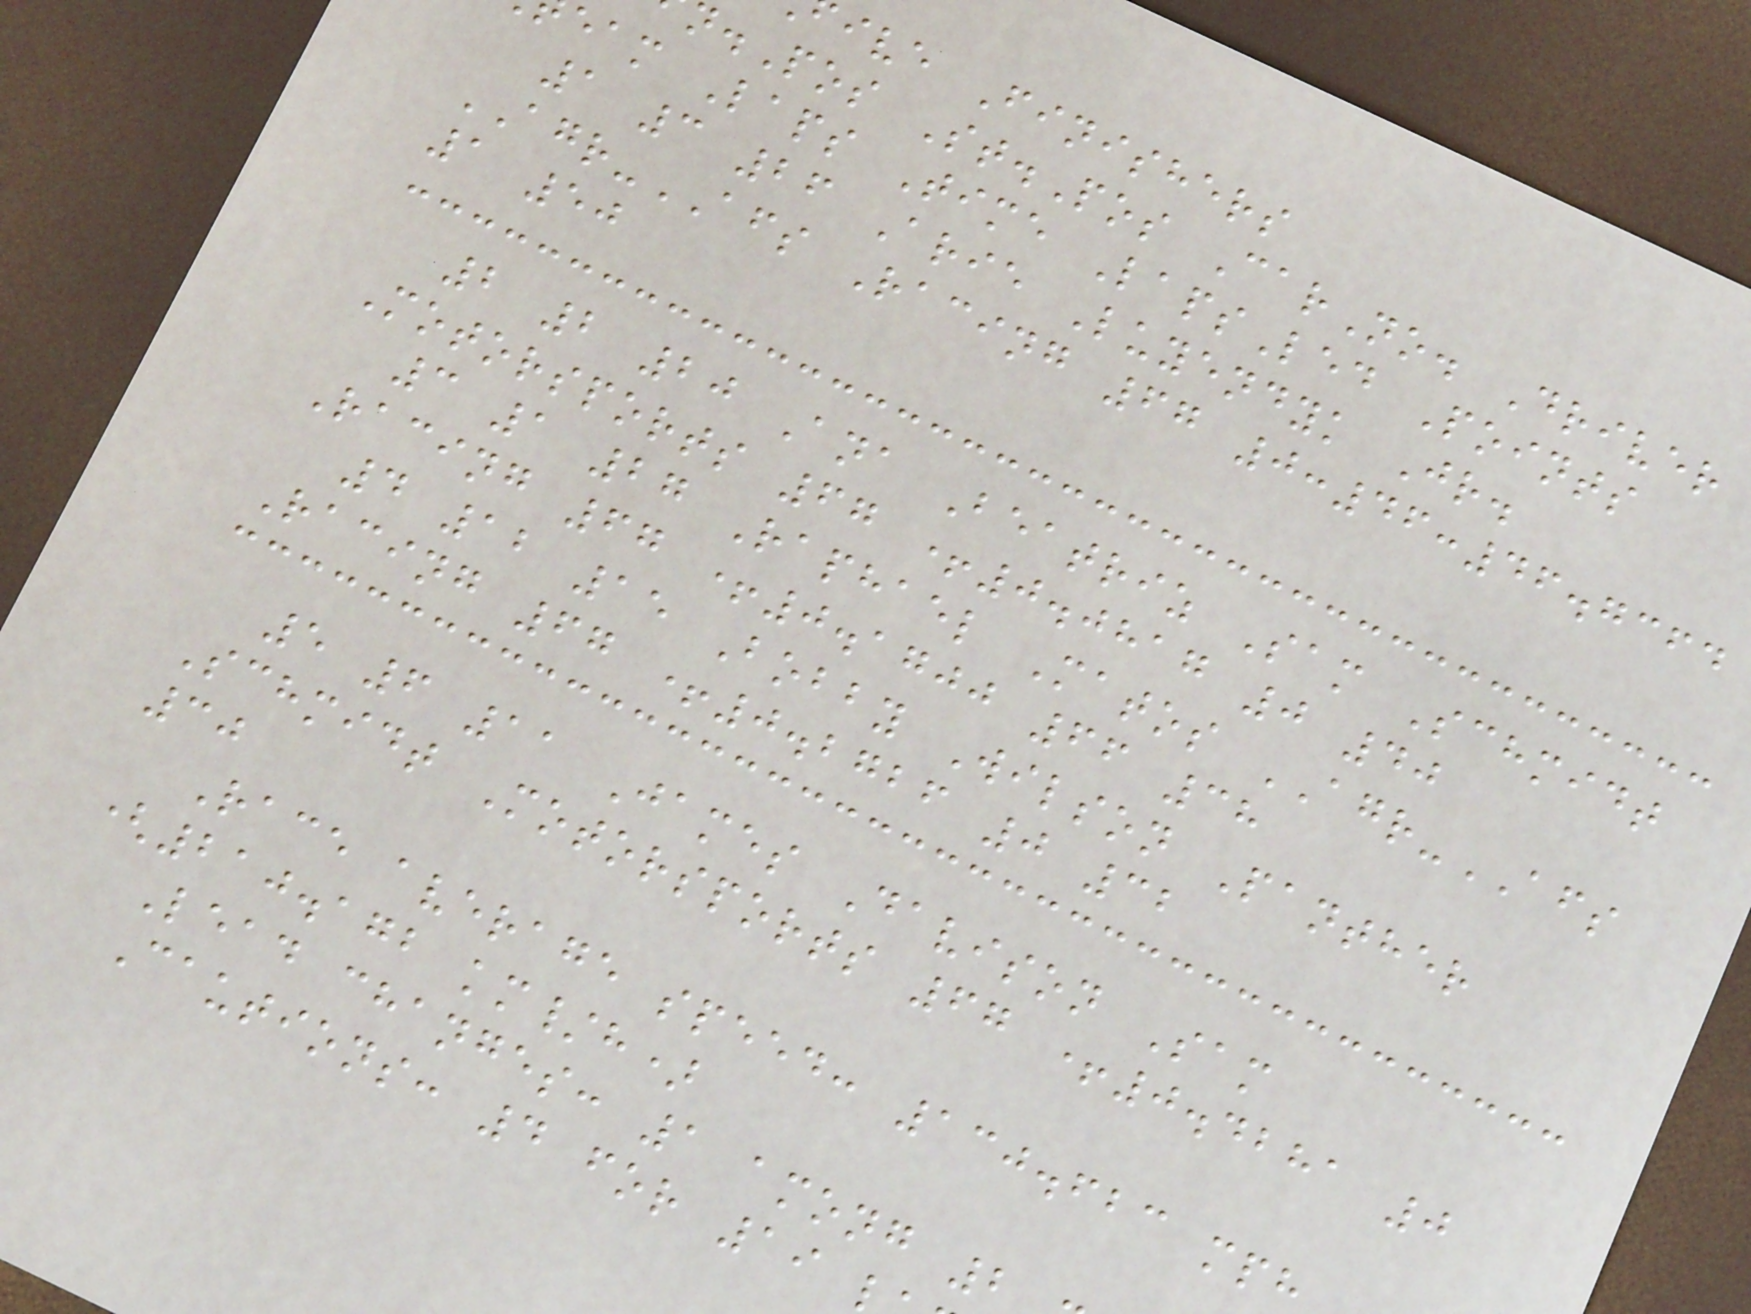ive Finishers
n.Pos St.Pos CarNo. Driver
eam Laps Time LapsLed Points
1 3 26 Arie Luyendyk Jr.
AGR-AFS Racing 67 0:46:46.7364
1 50
2 2 20 Ana Beatriz Sam Schmidt
Motorsports 67 +0.0817 0 40
3 1 27 Raphael Matos AGR-AFS
Racing 67 +0.1700 66 38
4 12 15 Bobby Wilson Panther
Racing 67 +0.2726 0 32
5 6 11 James Davison Sam
Schmidt Motorsports 67 +0.4281 0
30
Race average speed: 130.623 mph
(210.172 km/h)
Lead changes: 1 among 2
Cautions: 4 for 19
